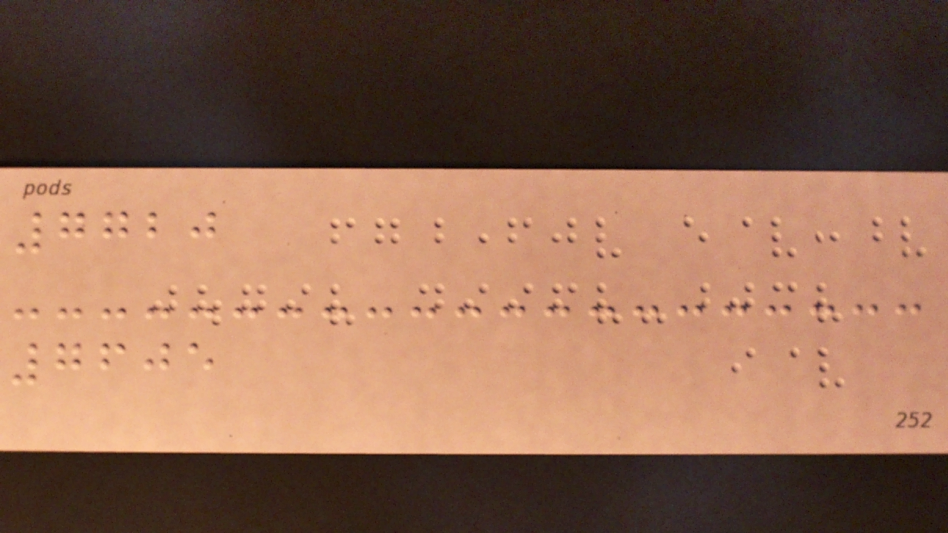7720
7605
